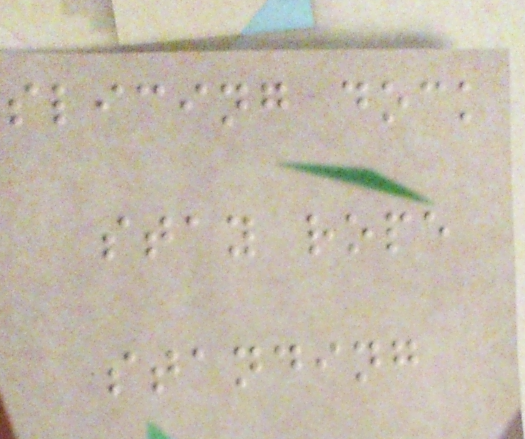slicing dock
stay rope
standing
